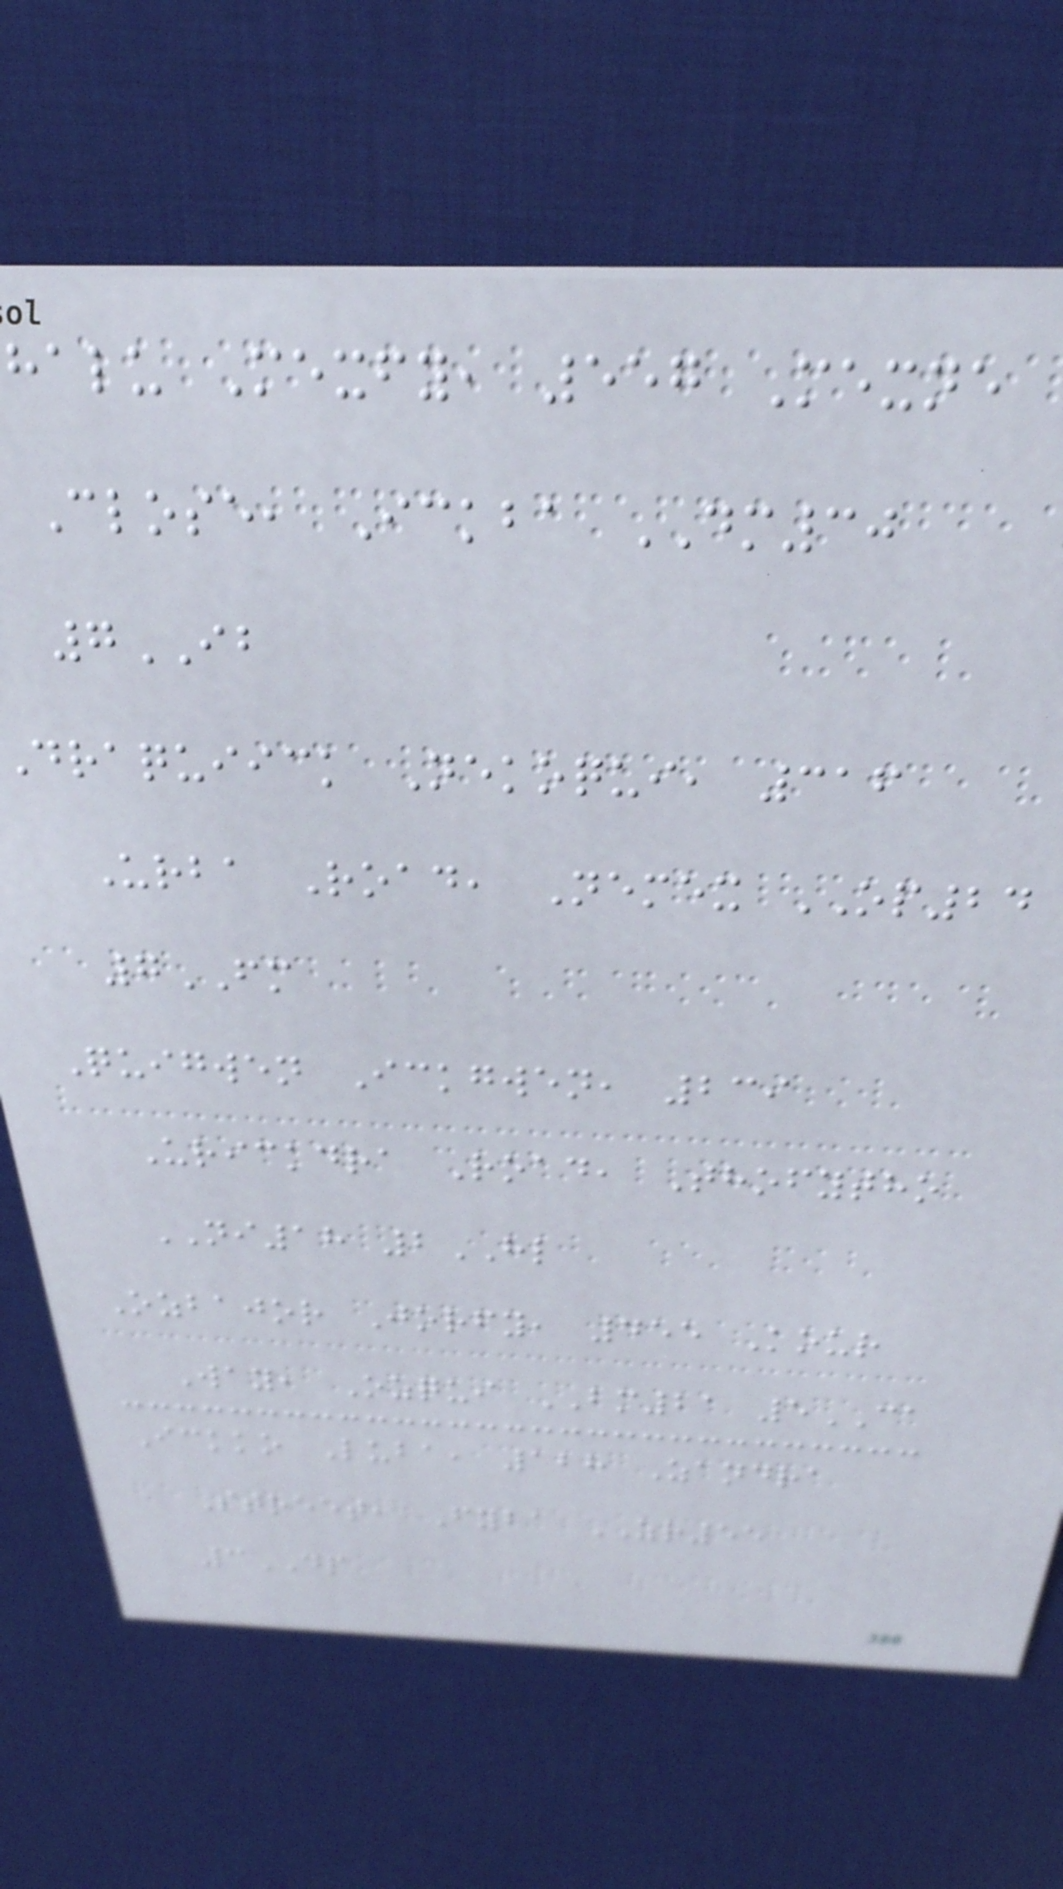halu Mexfy, 557 Mexne
Close, Ickba DM30
7IB
draquiick Nekoqui, 316
Urba Road, Nemex OP24
7FM
Quigwen Ickgwen, 239
Urickdra Road, Thofytho
NI18 2HL
Ozbajor Jorfy, 455 Kour
Way, Ozqui BM21 5CA
Ickko Luba, 128 Zandra
Street, Fyba ZR55
3DP
